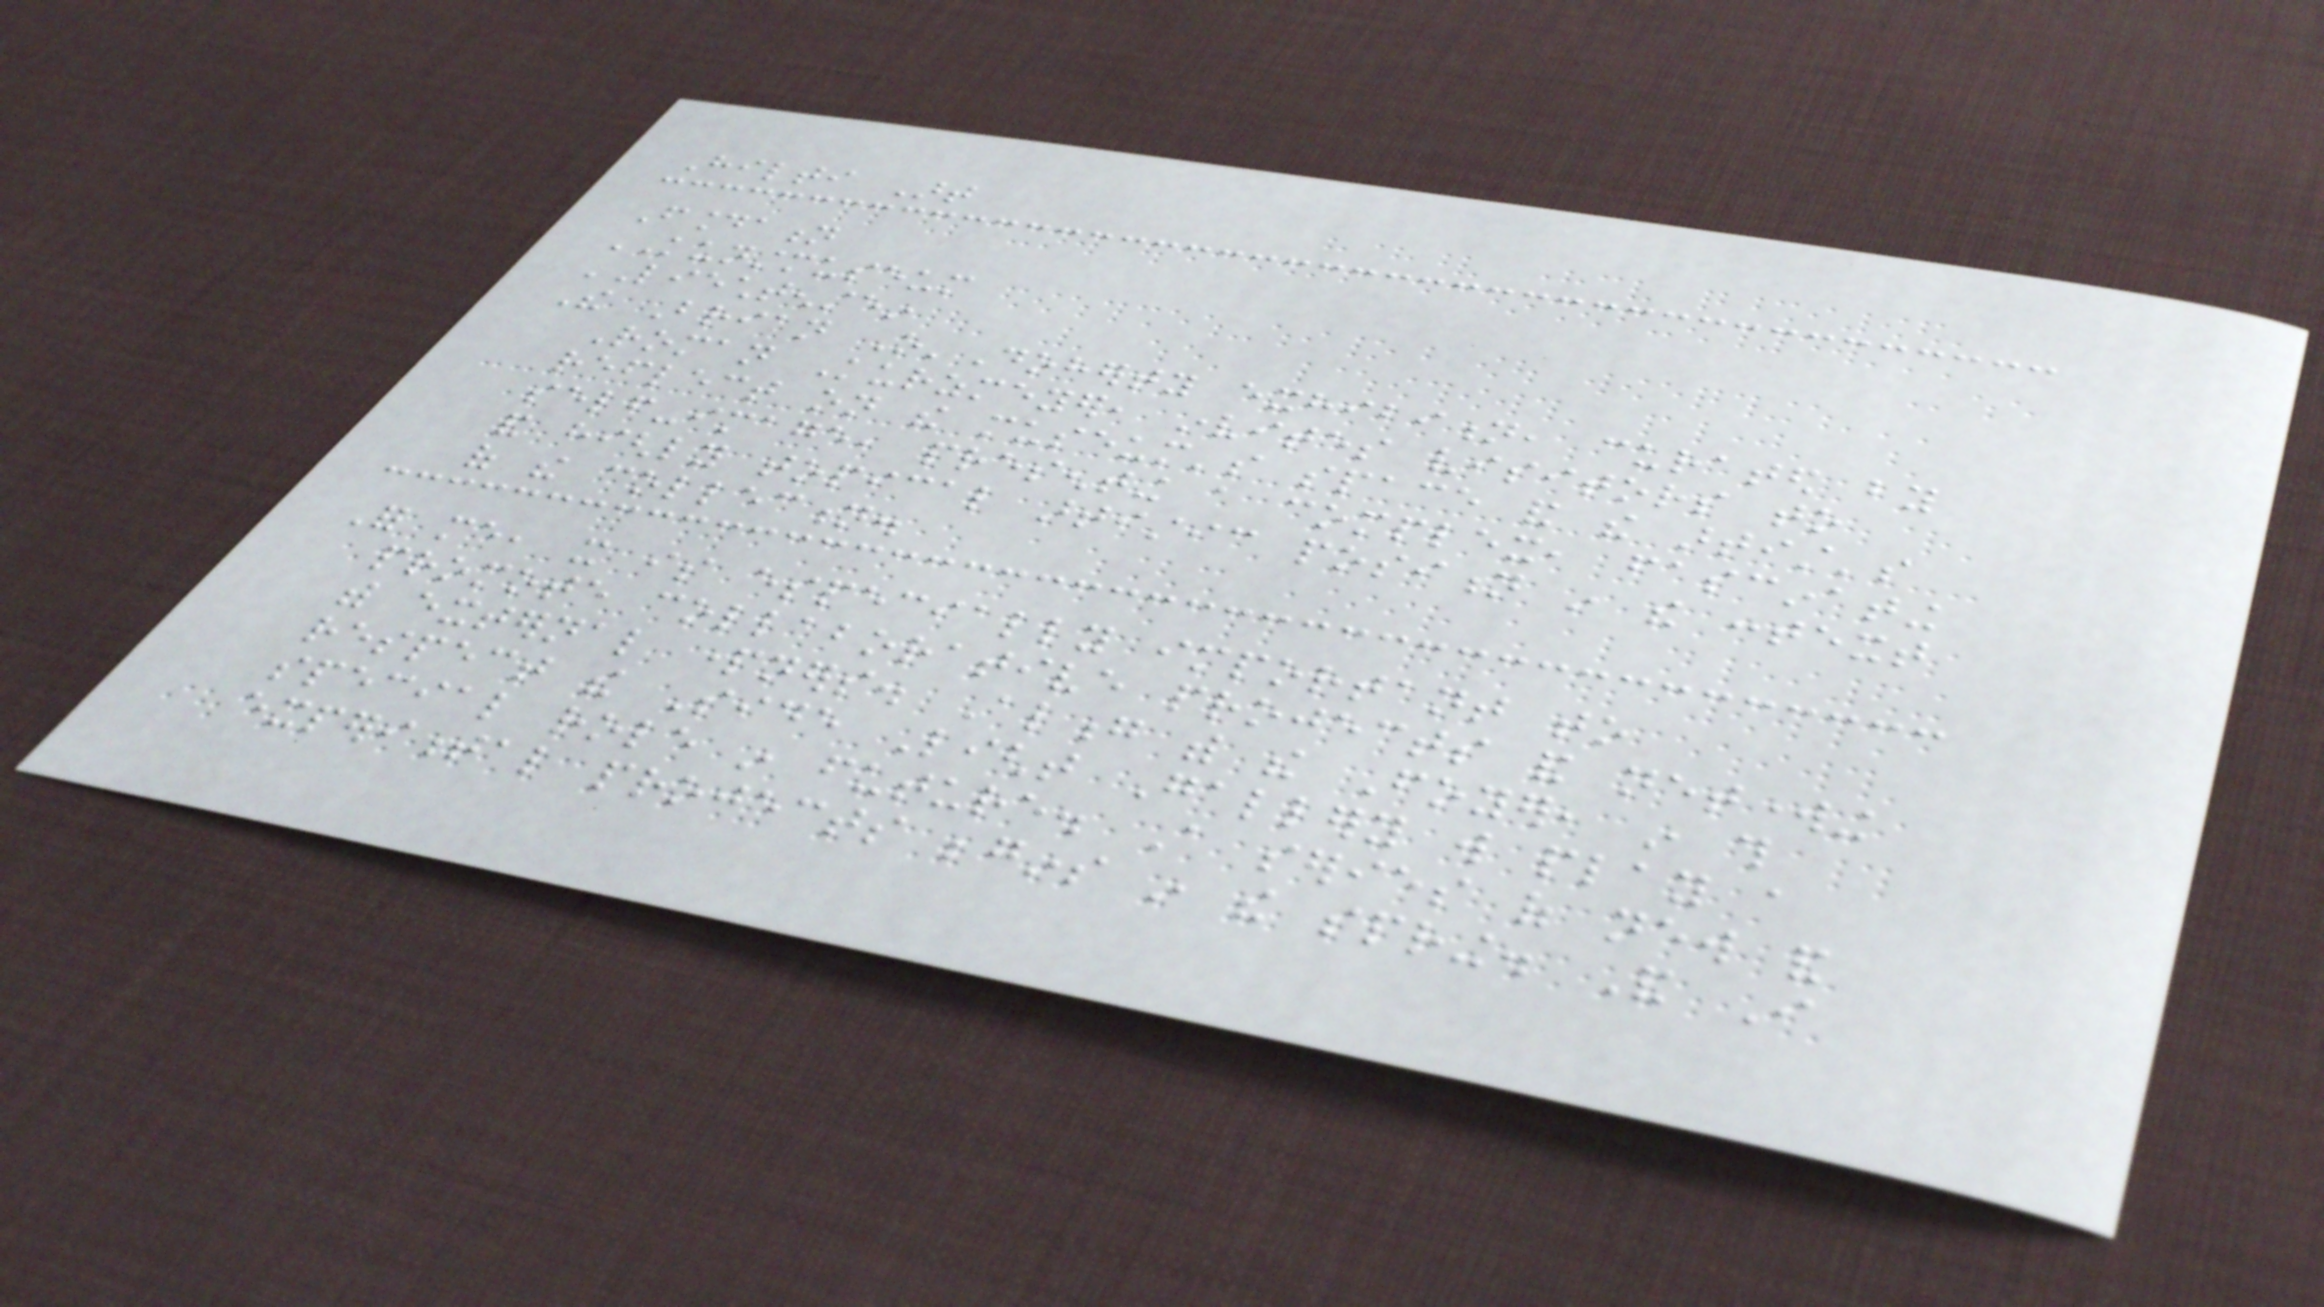Hilti Art
Foundation
KUNSTMUSEUM
LIECHTENSTEIN
The Brian O'Doherty exhibition, curated by
Roman Kurzmeyer, invites visitors to
reflect on the museum's space and the artist's
self-image, presenting a complex, fascinating
and highly topical artistic position in the context
of the collection.
For me, it is especially important to
promote collaborative projects and networking
with external partners. Along with the Foyer, in this
respect the Side Light Gallery will play a
special role in future. A series of new and
experimental projects begins in the spring. And I
